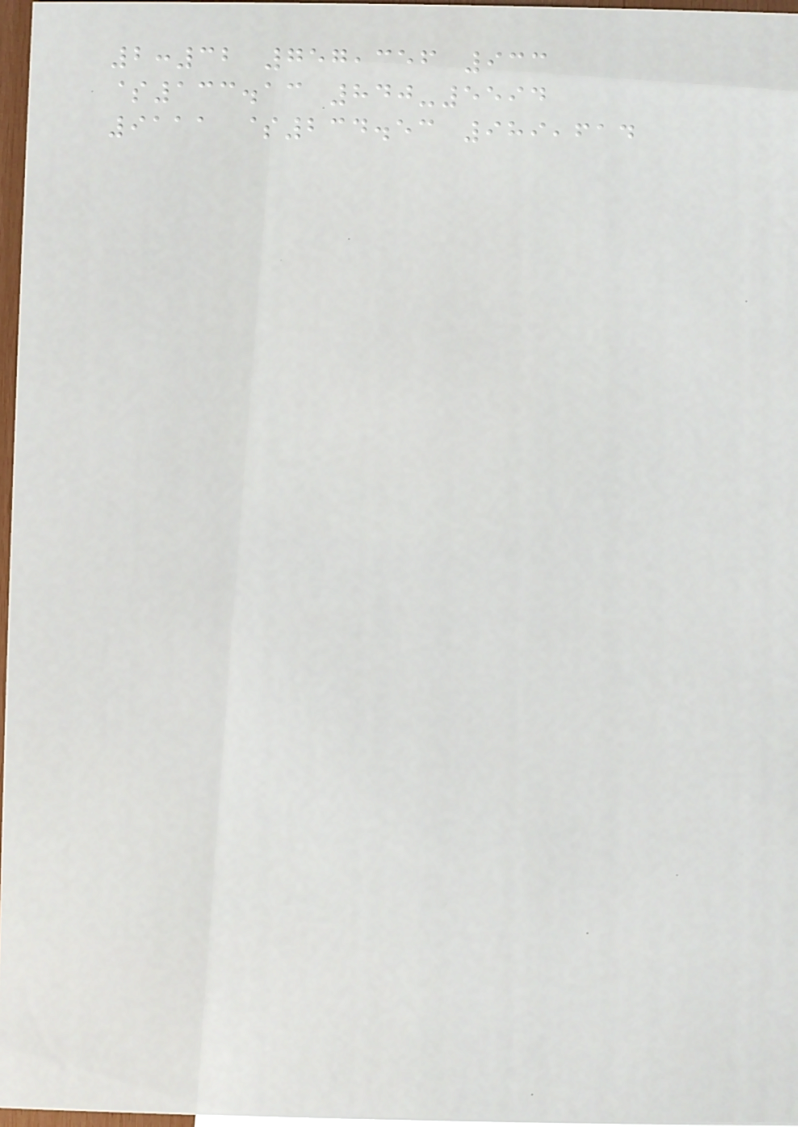2:32 757,356 933
$133.13 840-5594
9111 $234.53 989,614
